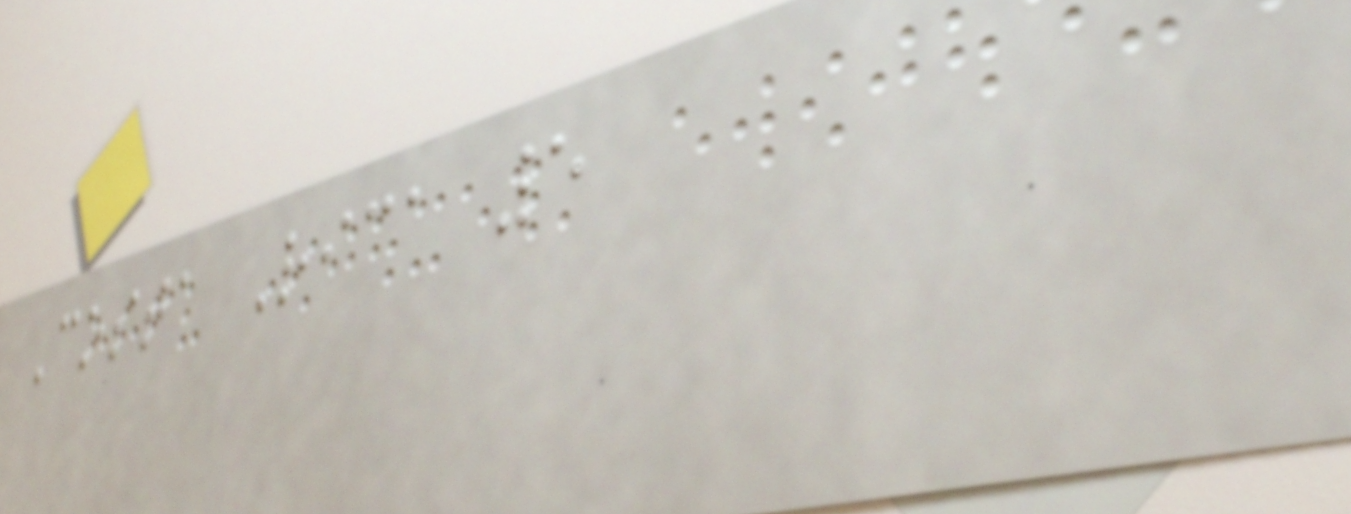Costa Rica 5
